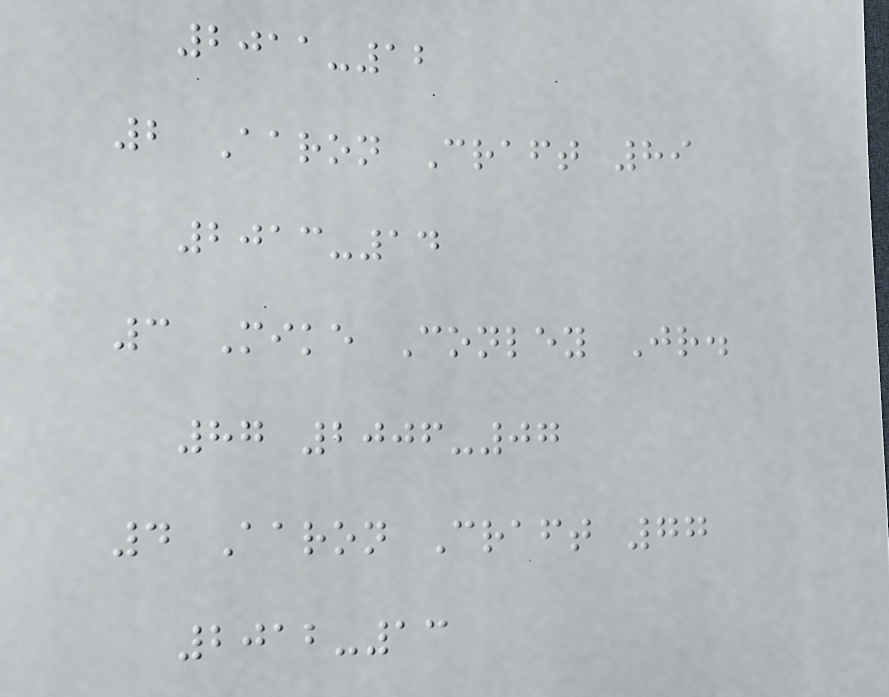2011-12
2 Aaron Craft 89
2013-14
3 Mike Conley Jr.
87 2006-07
4 Aaron Craft 77
2012-13
